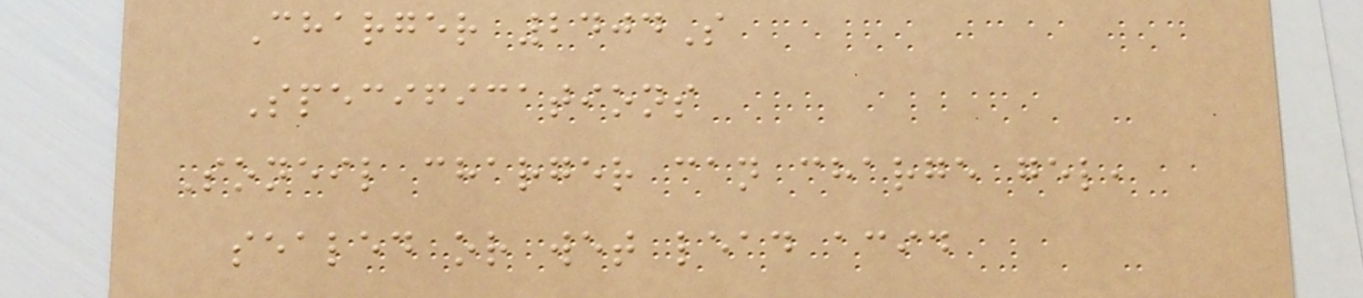Charger 2404S
Specifications
Soneil charger can charge gel,
sealed or wet lead acid
